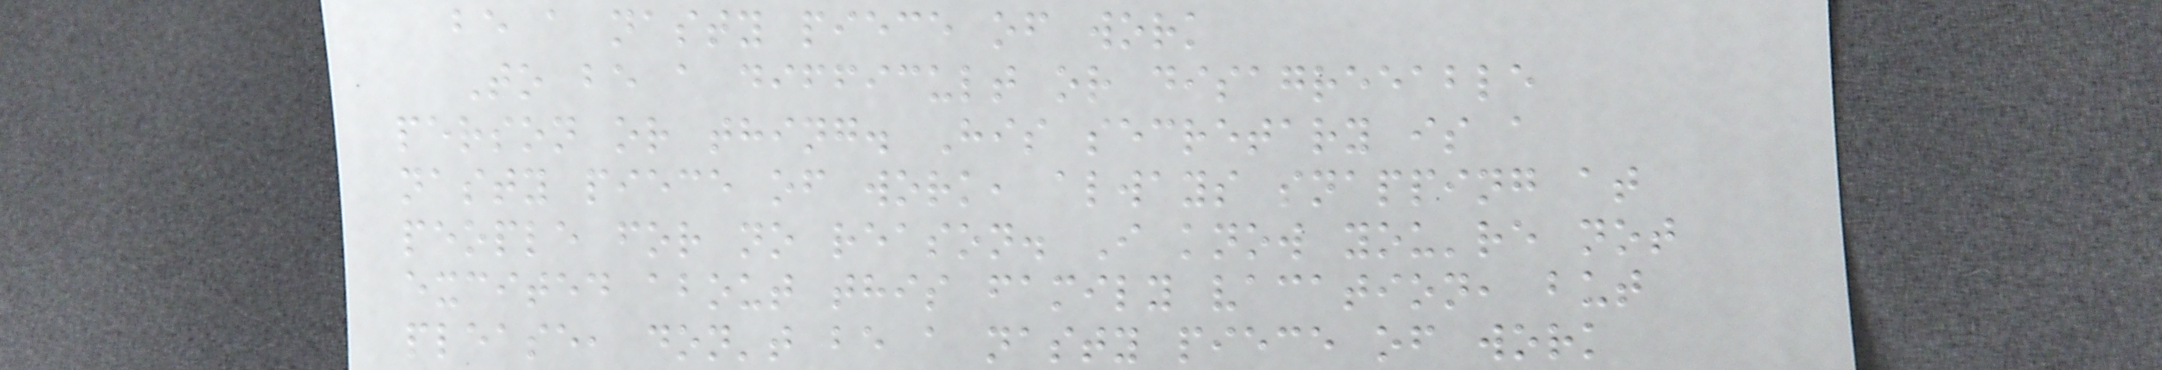be a nasty piece of work
To be a difficult or disagreeable
person or thing. His secretary is a
nasty piece of work, always snapping at
people for no reason. I know you're not
excited about this family vacation, but
please, don't be a nasty piece of work
